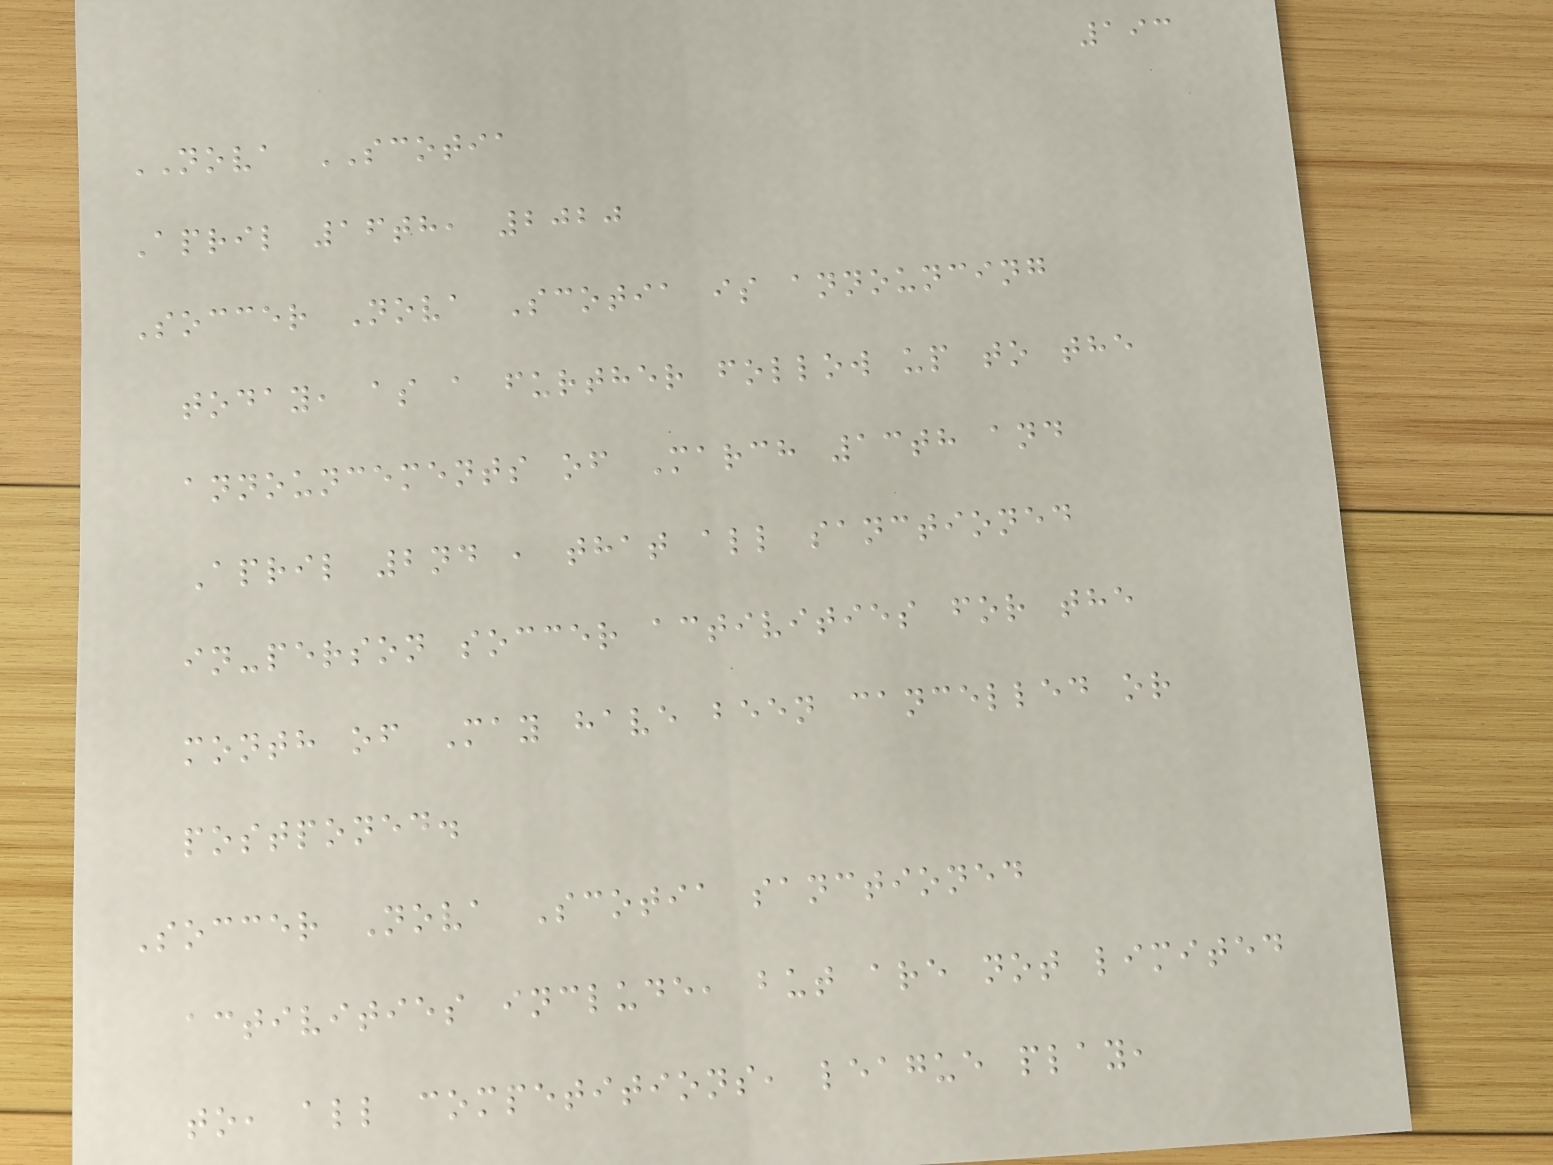193
NOVA SCOTIA
April 16th, 2020
Soccer Nova Scotia is announcing
today, as a further follow up to the
announcements of March 13th and
April 2nd , that all sanctioned
in-person soccer activities for the
month of May have been cancelled or
postponed.
Soccer Nova Scotia sanctioned
activities include, but are not limited
to, all competitions, league play,
